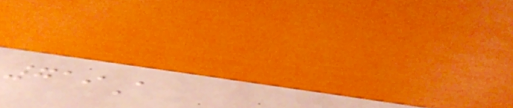719A
